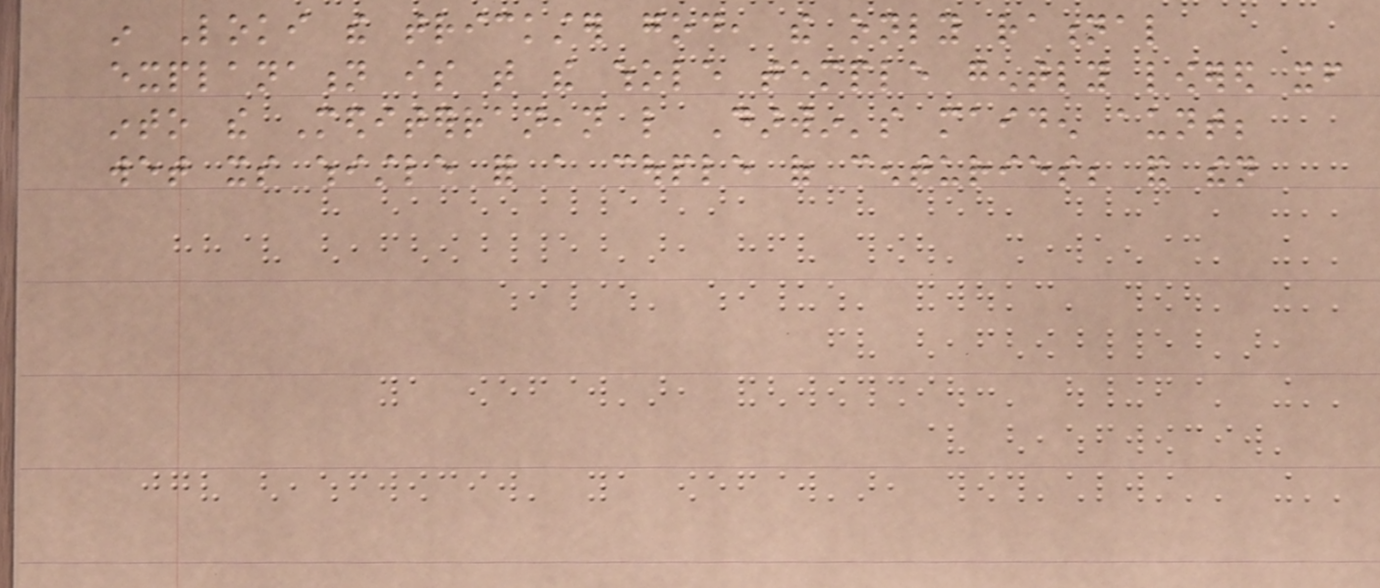in Loki the trickster god, the only rational
explanation is that the whole temple gently lowered itself
into the Mediterranean like Darwin's maiden aunt;
wet its whistle for a couple of centuries; and then
